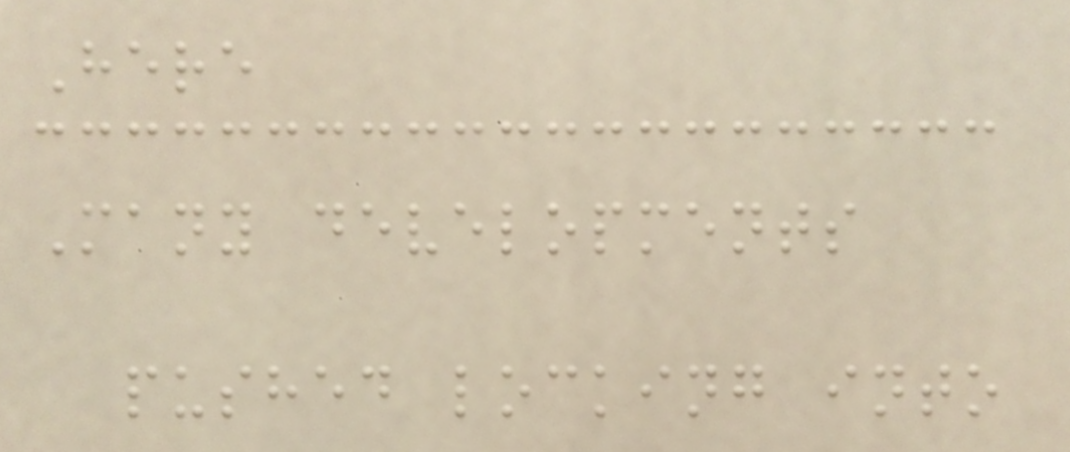Here
Many developments
pushed locking into
